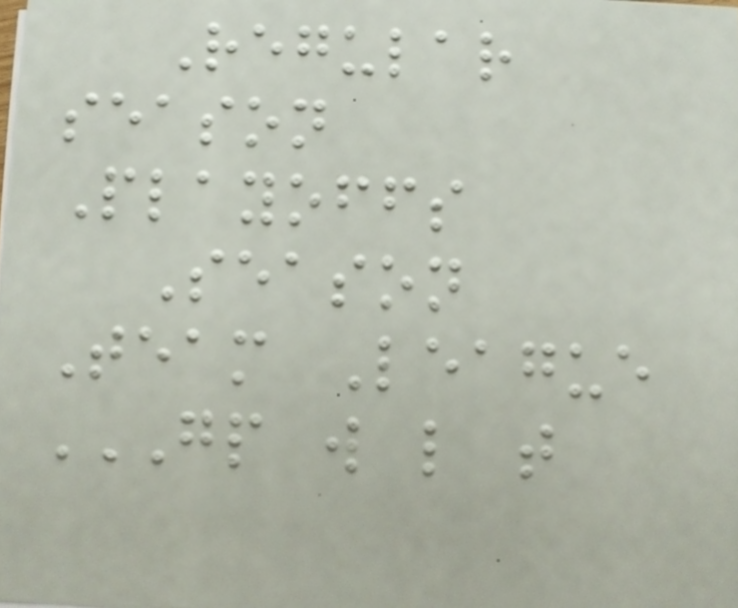Regular
season
Playoffs
Season
Team League
GP W L T
